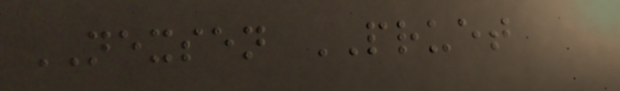NEXSEN PRUET
